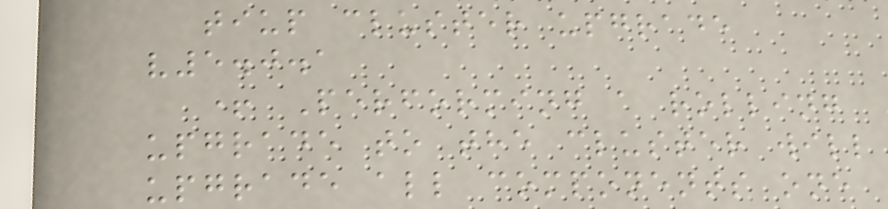tiup cluster upgrade
v5.0.1
+ Performing a rolling
upgrade to the cluster will
upgrade all components one
